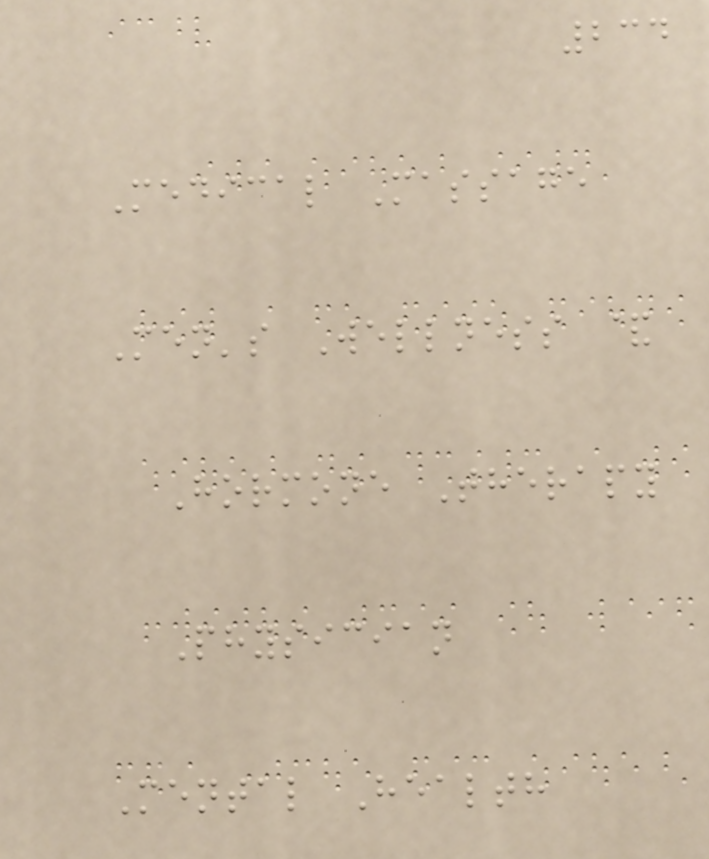234
Medical Massage
Men's Wellness &
Hormone Therapy
Physician
Mental Health
